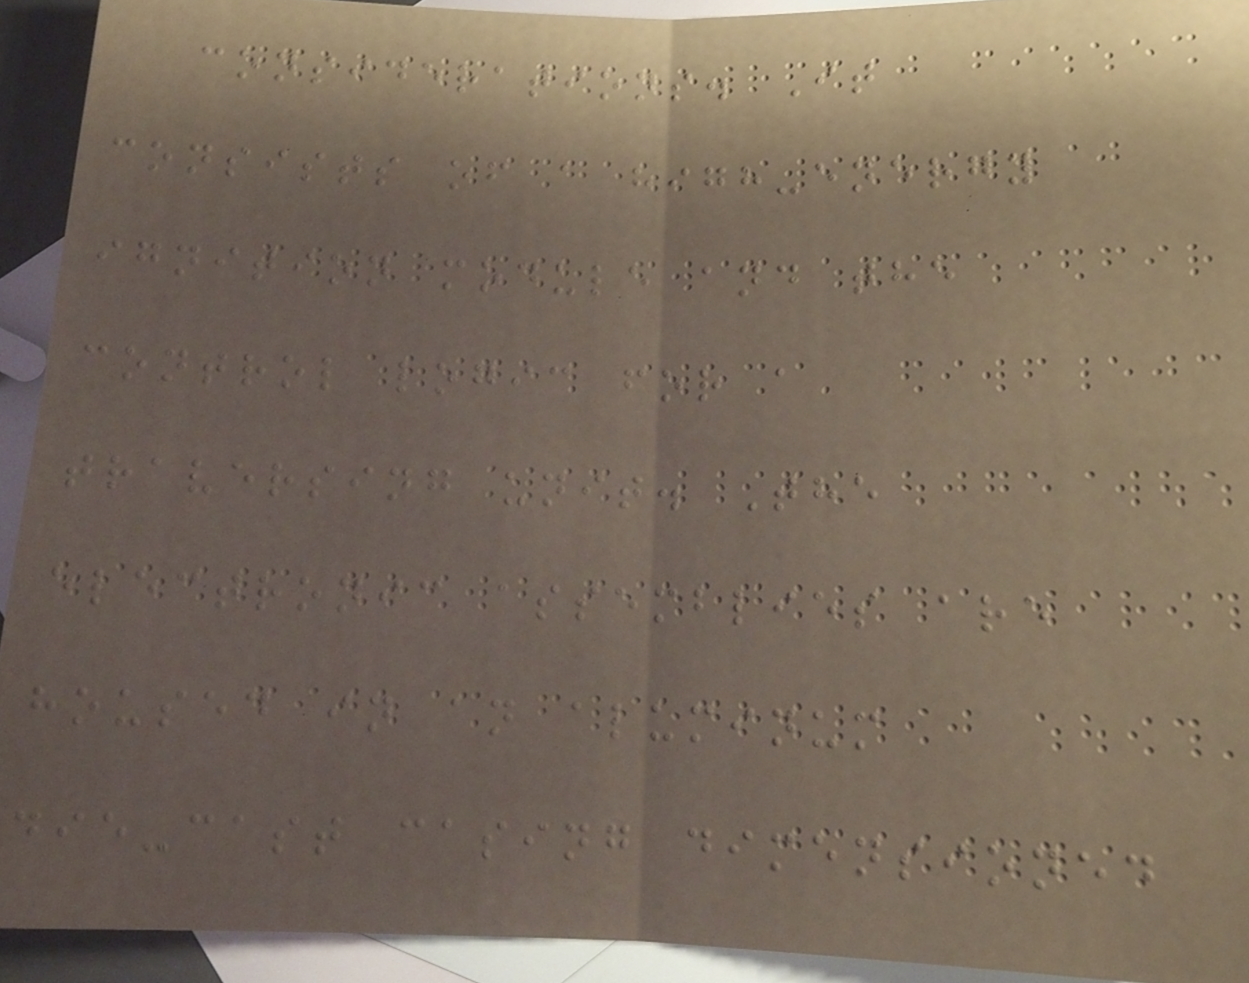considerations. It
consists of a high-energy
ignition module and the
control logic for a
traversing unit. The
electronic assemblies are
housed in an aluminum
die-cast casing dimensioned
